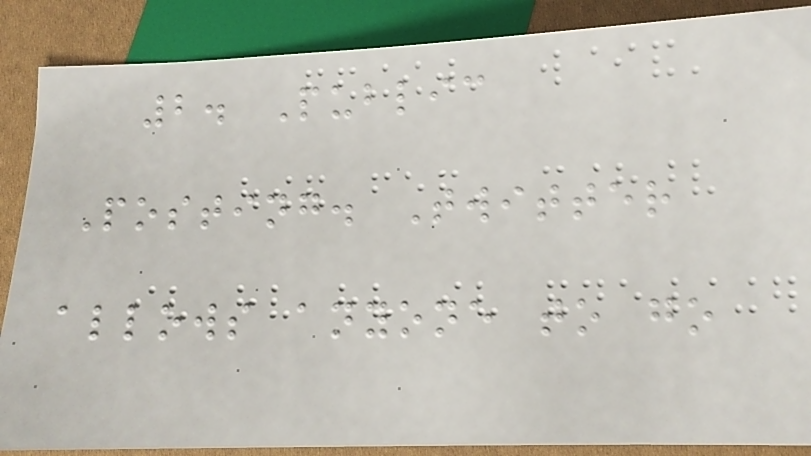2. Public
Posting. Twitter
allows anyone to go
